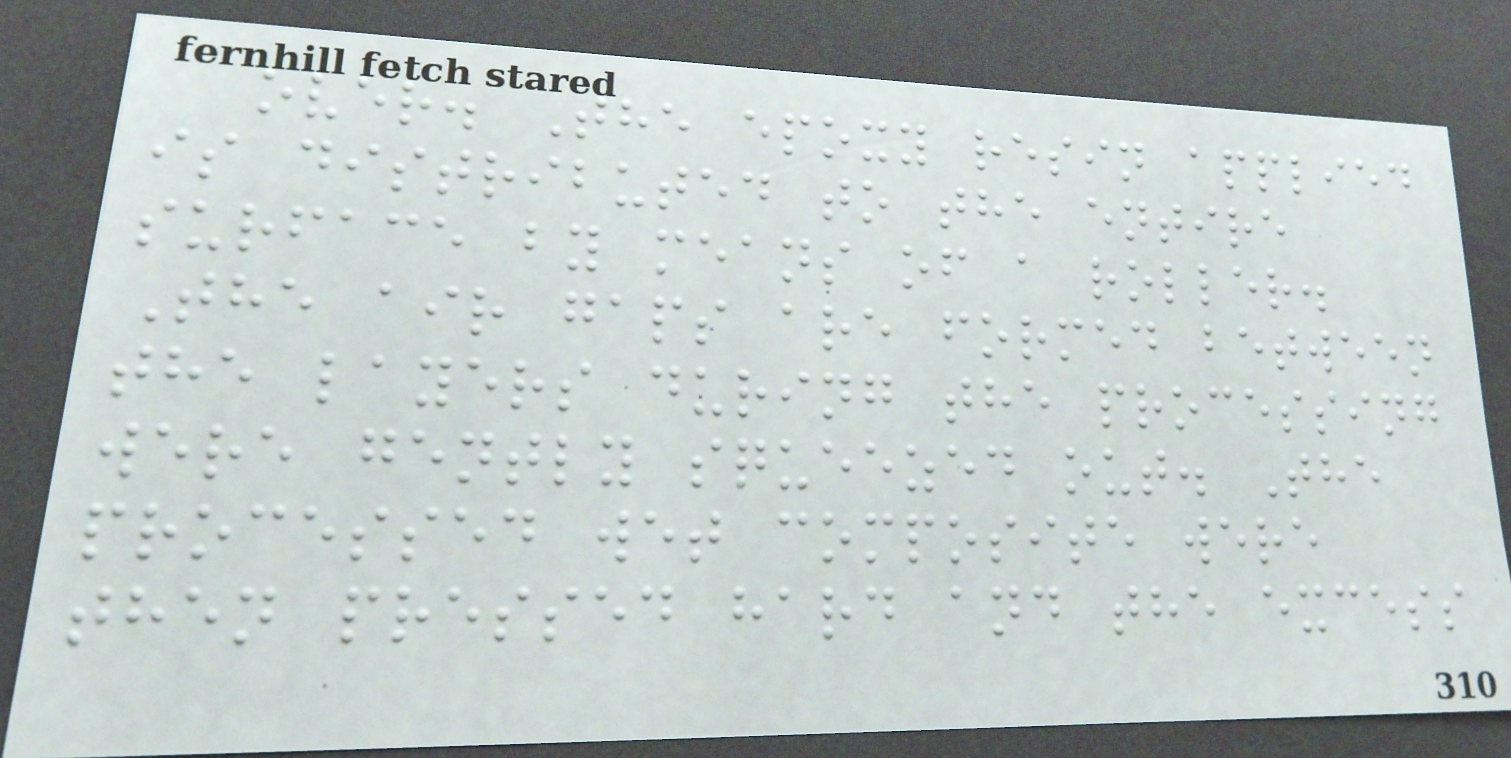over. The epoxy resin applied
is distributed to the entire
surface by means of a roller.
The air gaps are formed between
the layers during the processing
were gently squeezed out. The
processed wet composite were
then pressed hard and the excess
